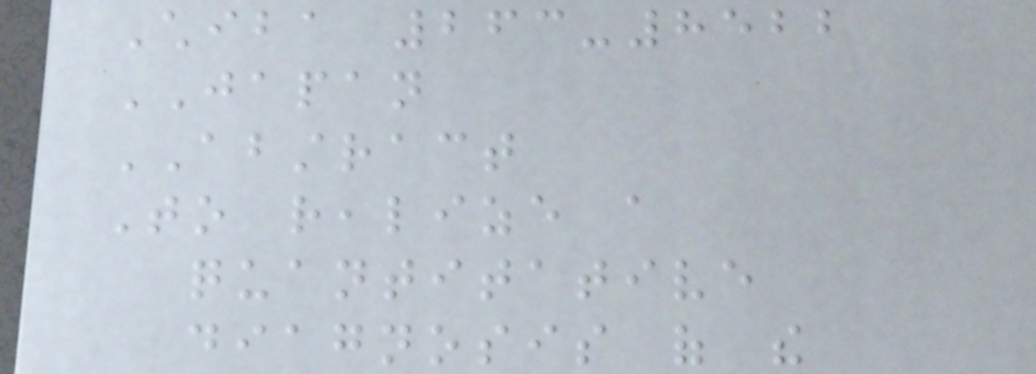Chiba 263-8522
JAPAN
ABSTRACT
To realize a
quantitative
diagnosis of the
